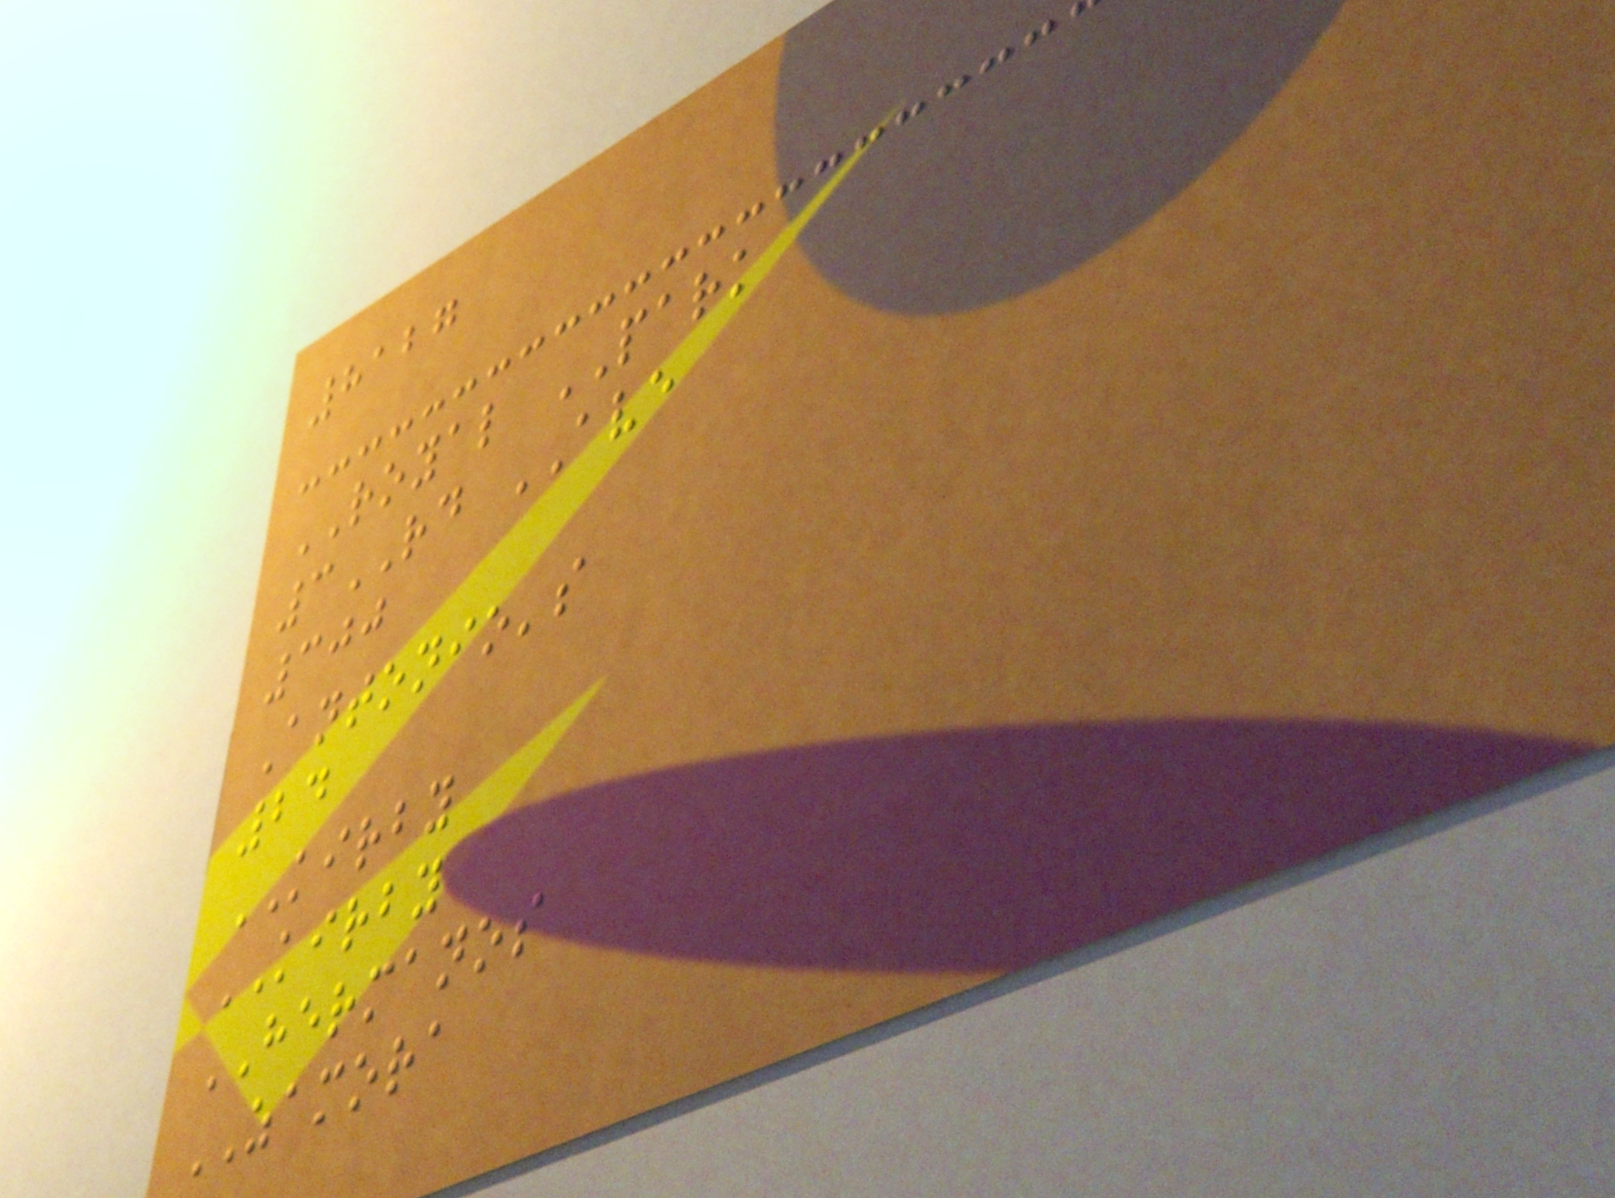8127
ROYAL PARK
3RD AVE
300
Antonio's
24
KIRBY
KIRBY
HERMANOS
ZAMORA
